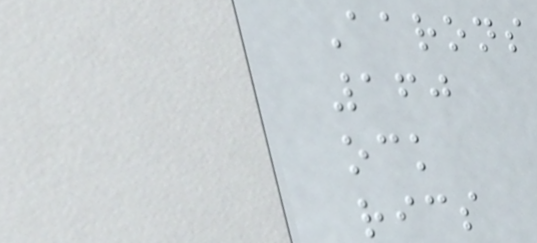Aarons
160
ock
rics
